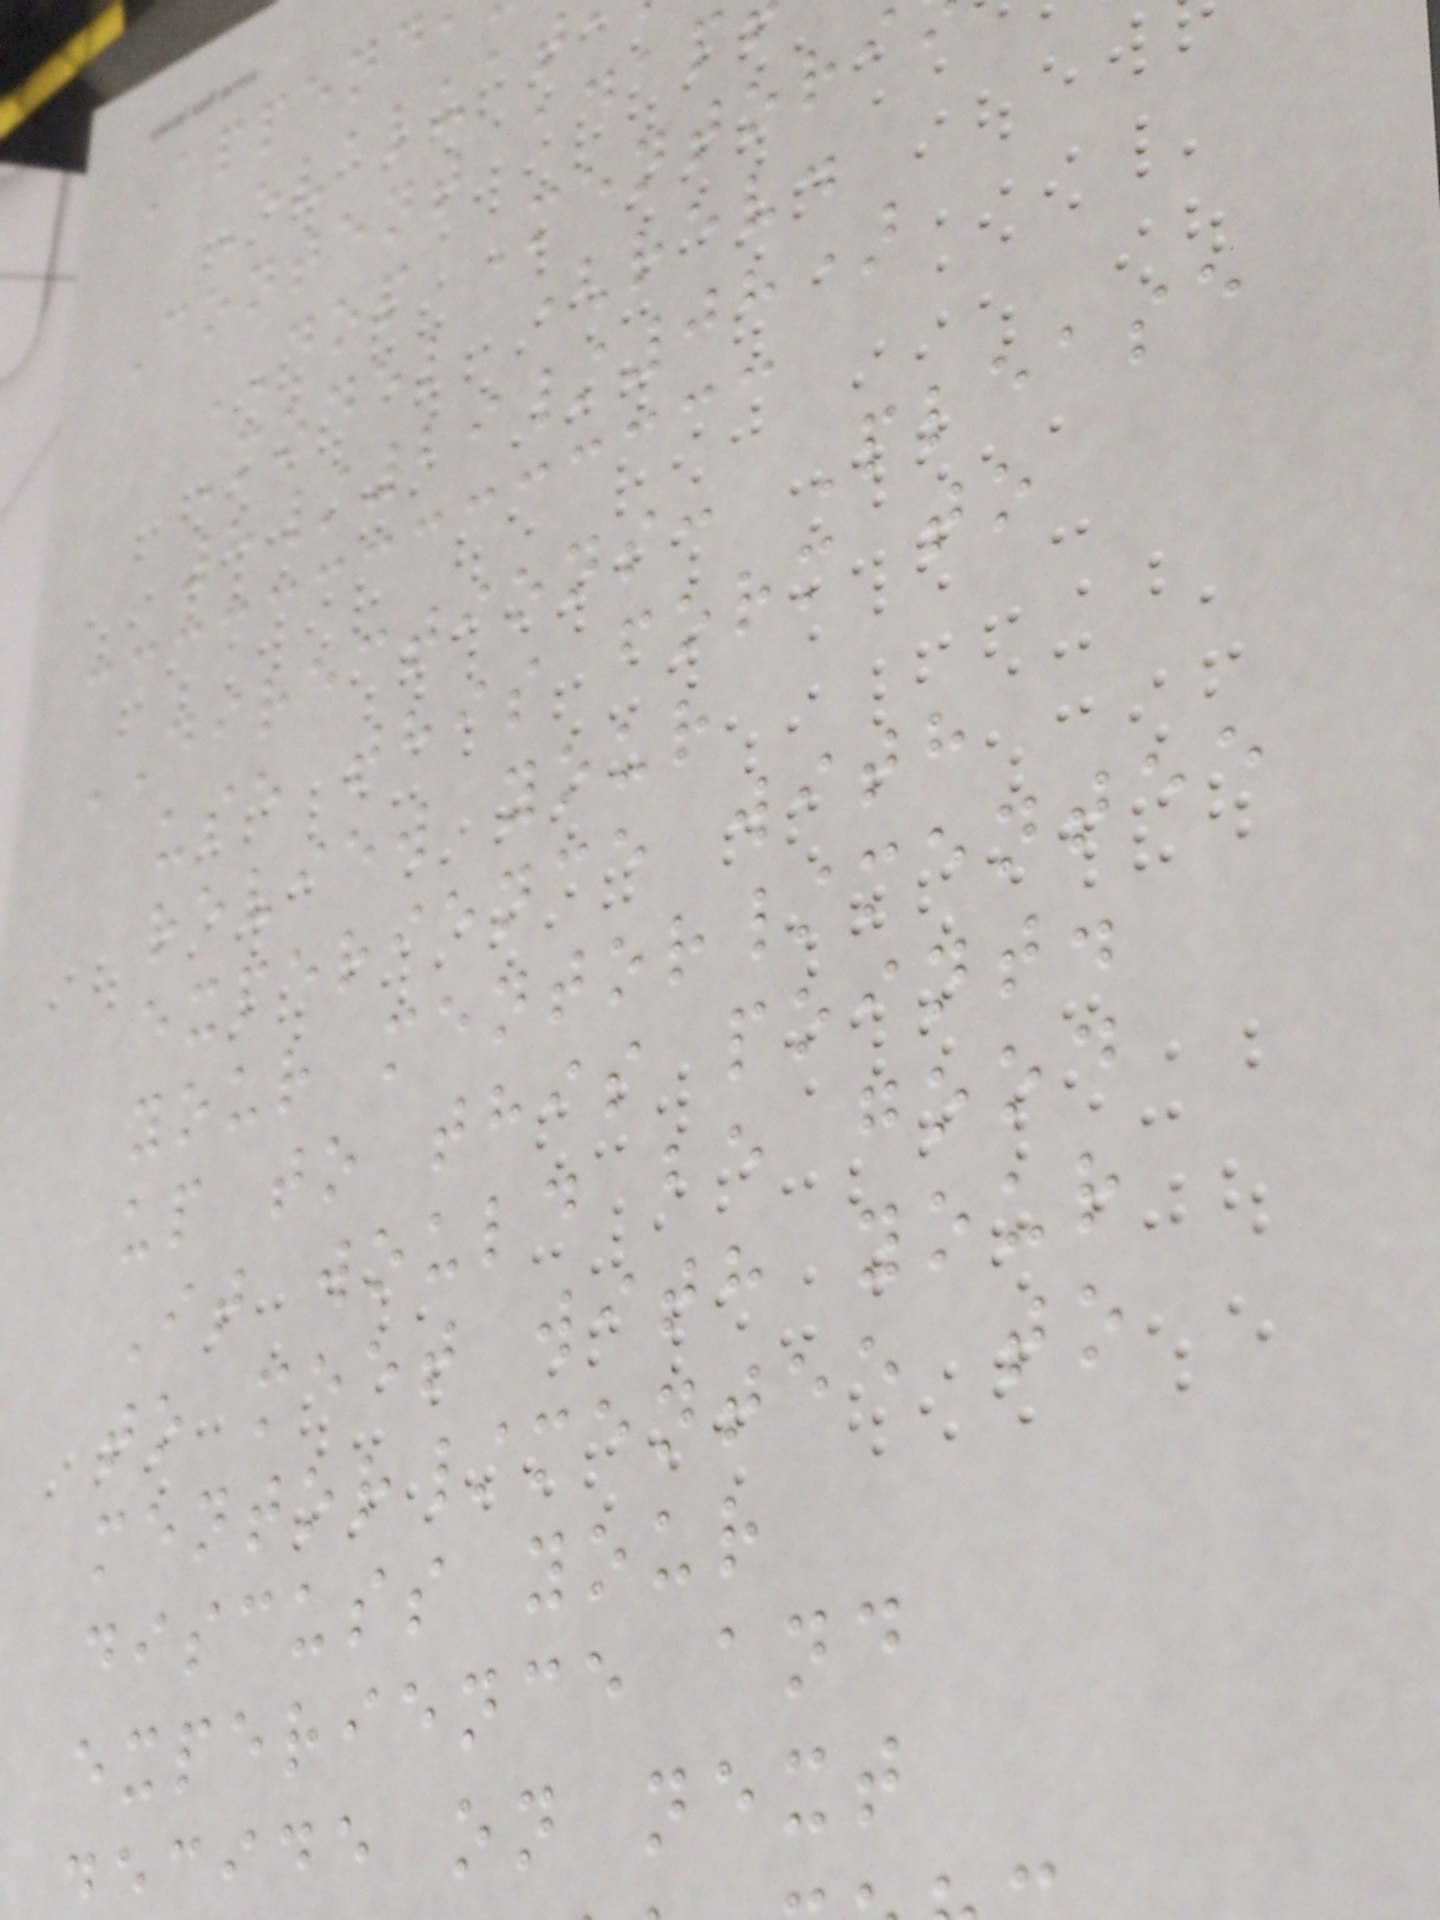Append
Evaluat
Content adap
DOP Mentori
Model (rev.
8/29/08)
DIRECTIONS: Please
use this form to
review your
experience with
your mentor/mentee
up to this point.
It would be good
to meet with your
mentor/mentee to
discuss your
experience and
ecide on next
